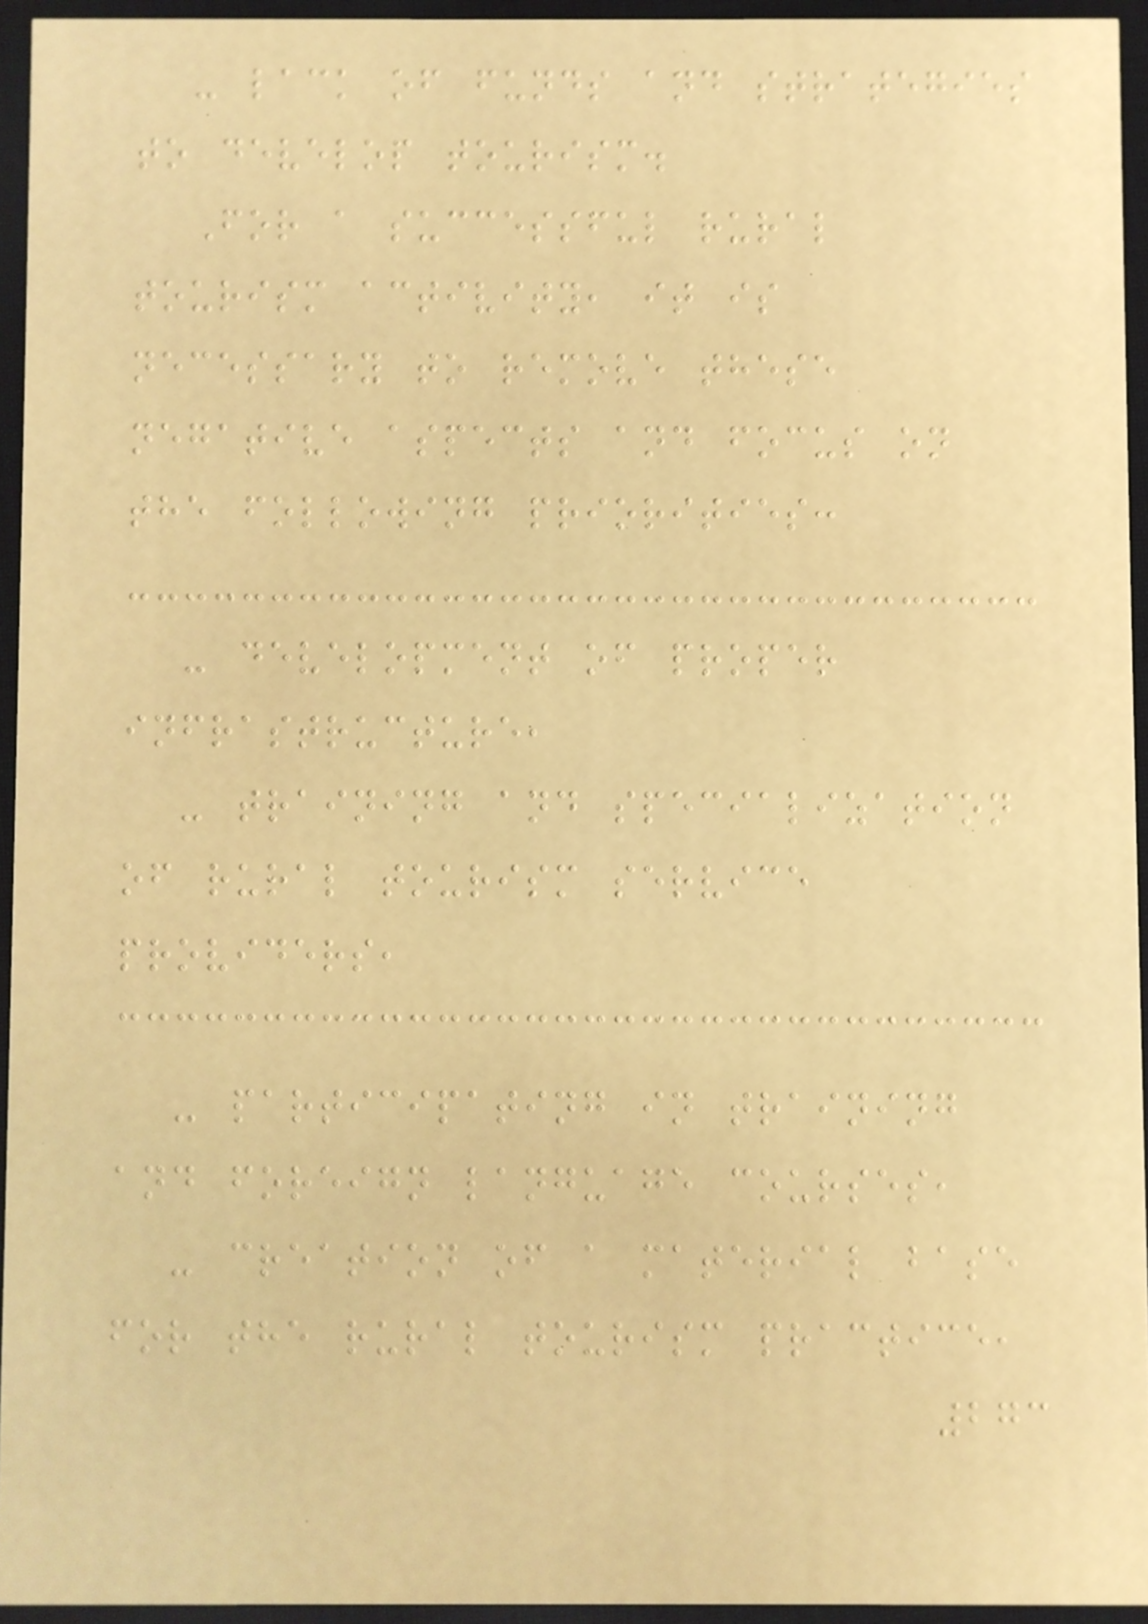- lack of funds and strategies
to develop tourism.
For a successful rural
tourism activity, it is
necessary to remove these
negative aspects and focus on
the following priorities:
- development of proper
infrastructure,
- training and specialization
of rural tourism service
providers,
- participating in training
and foreign language courses,
- creation of a material base
for the rural tourism practice,
273
